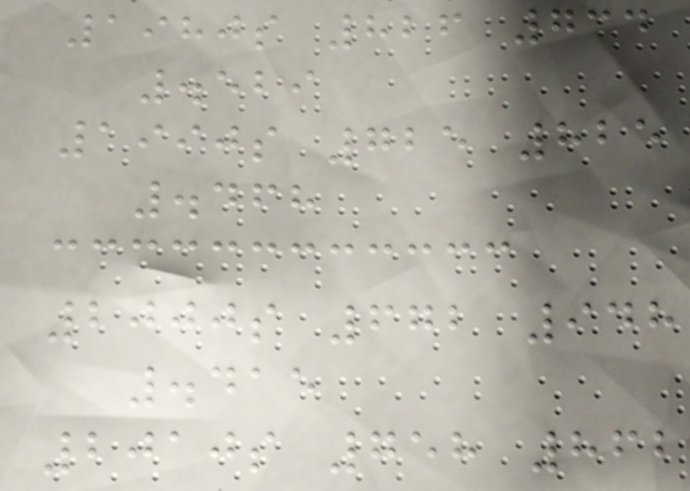1980s 826 734
.529
1990s 725 825
.468
2000s 672 948
.415
2010s 758 862
